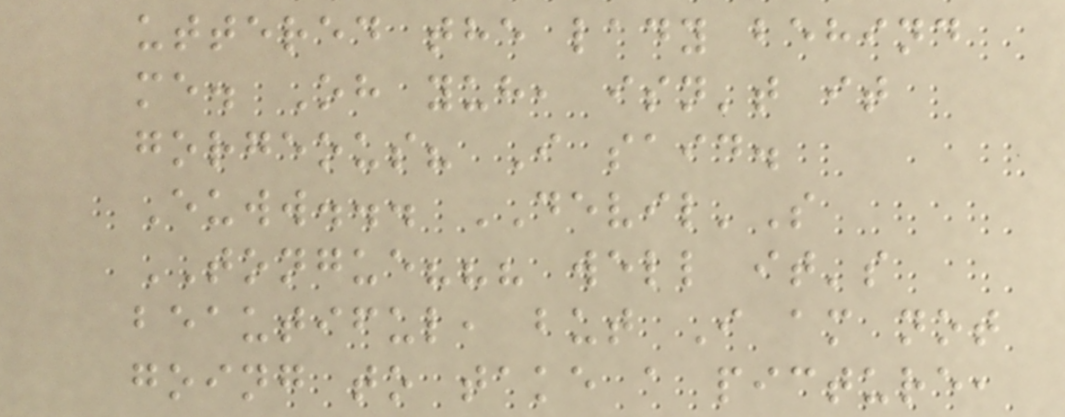uttered the lady behind
me. Oh yuh, isn't it
gorgeous? I said.
Euww... DEVIL'S
TONGUE??? well it's
beautiful, but I am not
going to take a picture,
